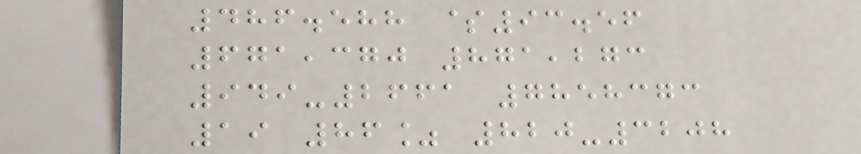486.588 $93.56
671,370 871,273
949-2661 7858373
19 86% 820-3208
